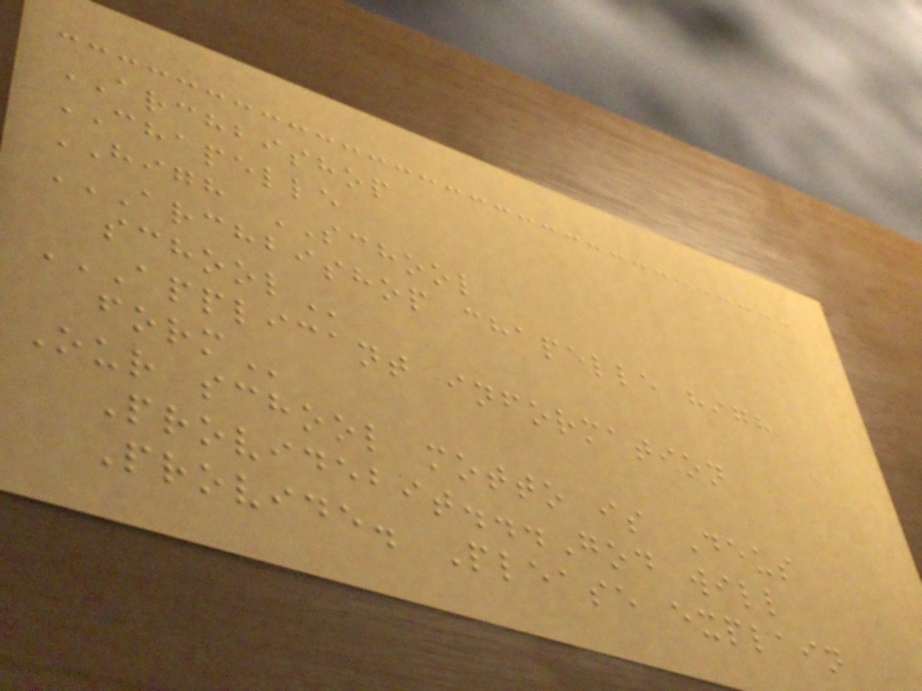ARCHBISHOP
CHAPELLE
HIGH SCHOOL
ARCHBISHOP CHAPELLE HIGH
SCHOOL
APPLICANT INFORMATION
FORM
Our school motto is Deus
Providebit...God will
Provide. Please explain
